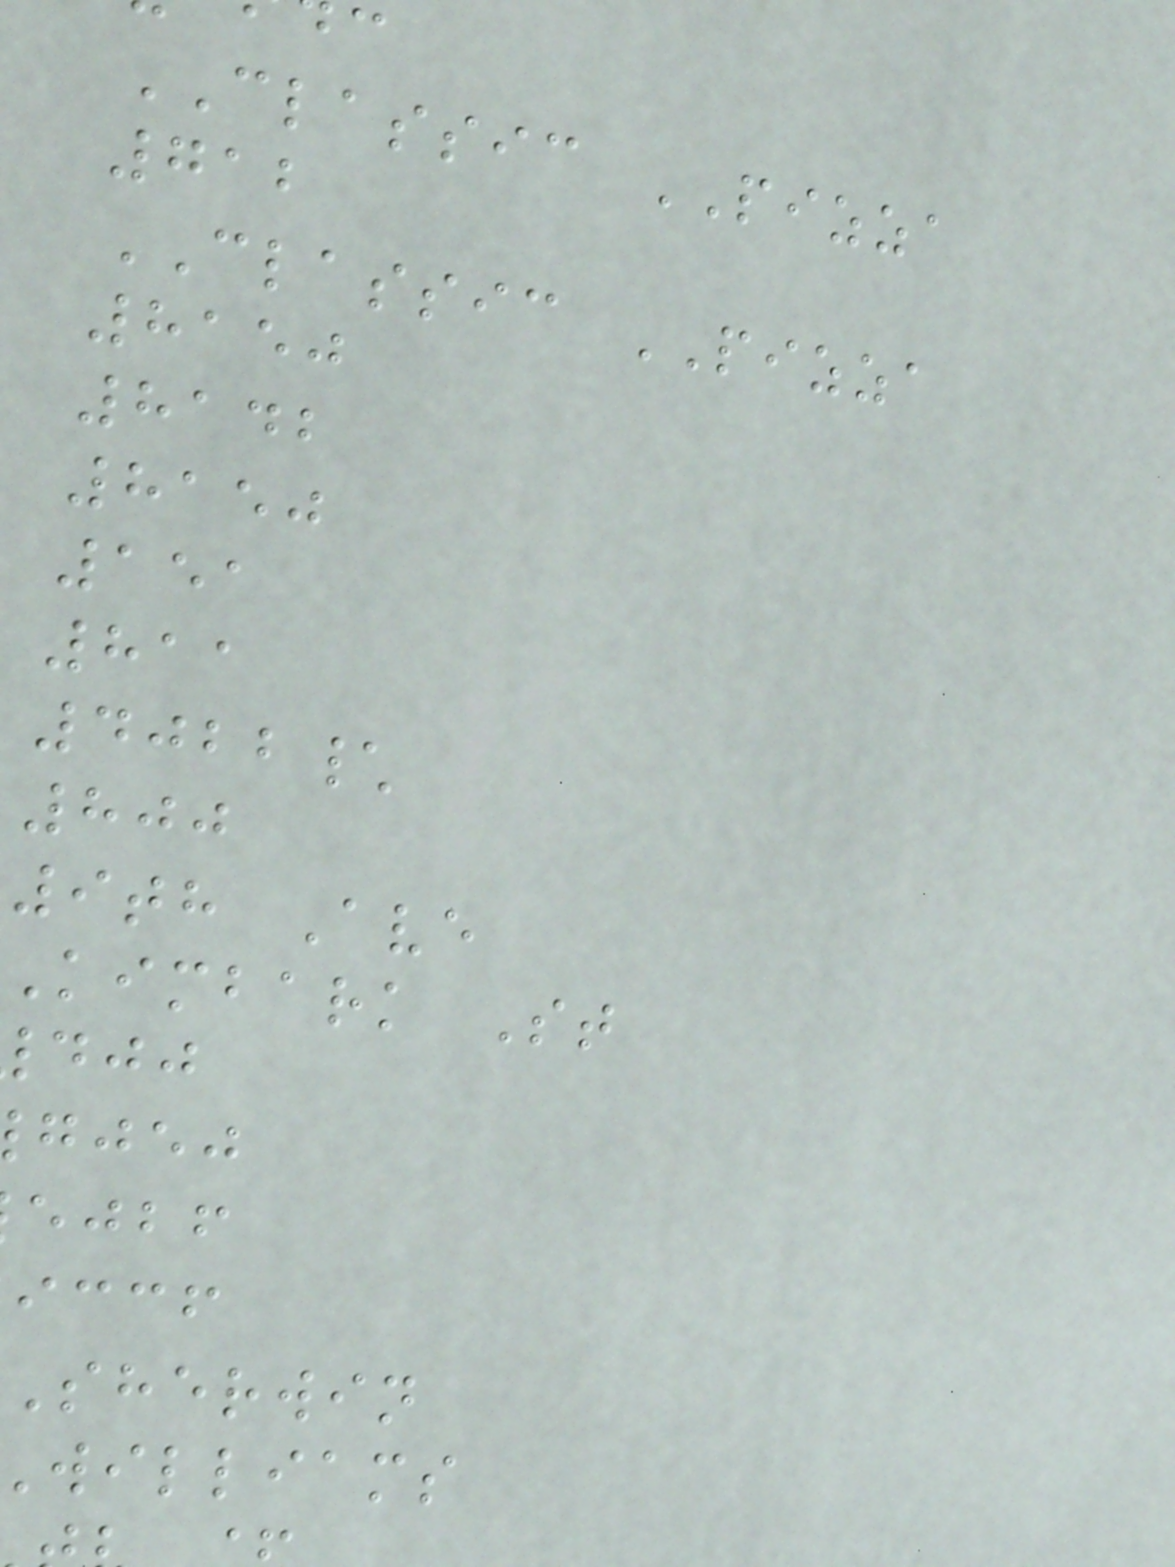CLASSIC PIZZA
712
CLASSIC PIZZA
8150
8142
8150
151
811
4022\
800
9th Ave
Kimbark St
gjej
ejbf
iccf
sherwin
williams
